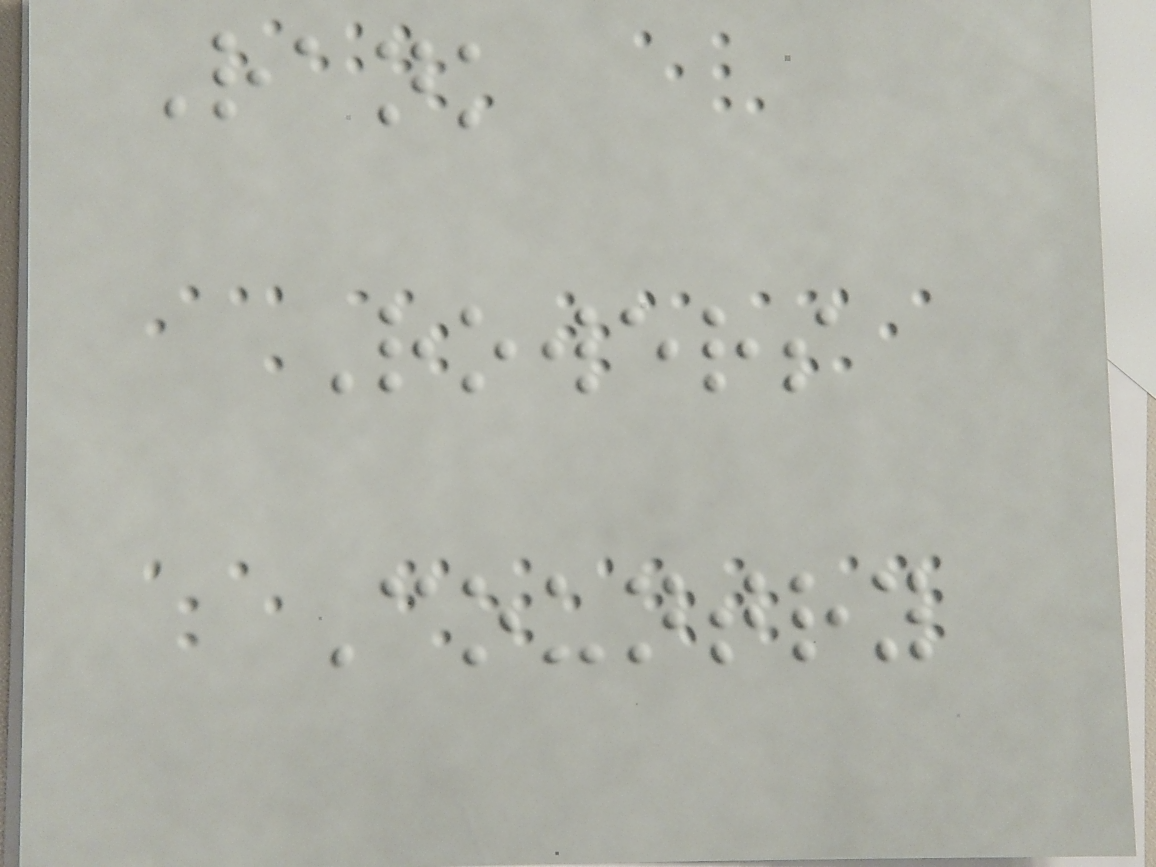Rank
Rowers
Country
